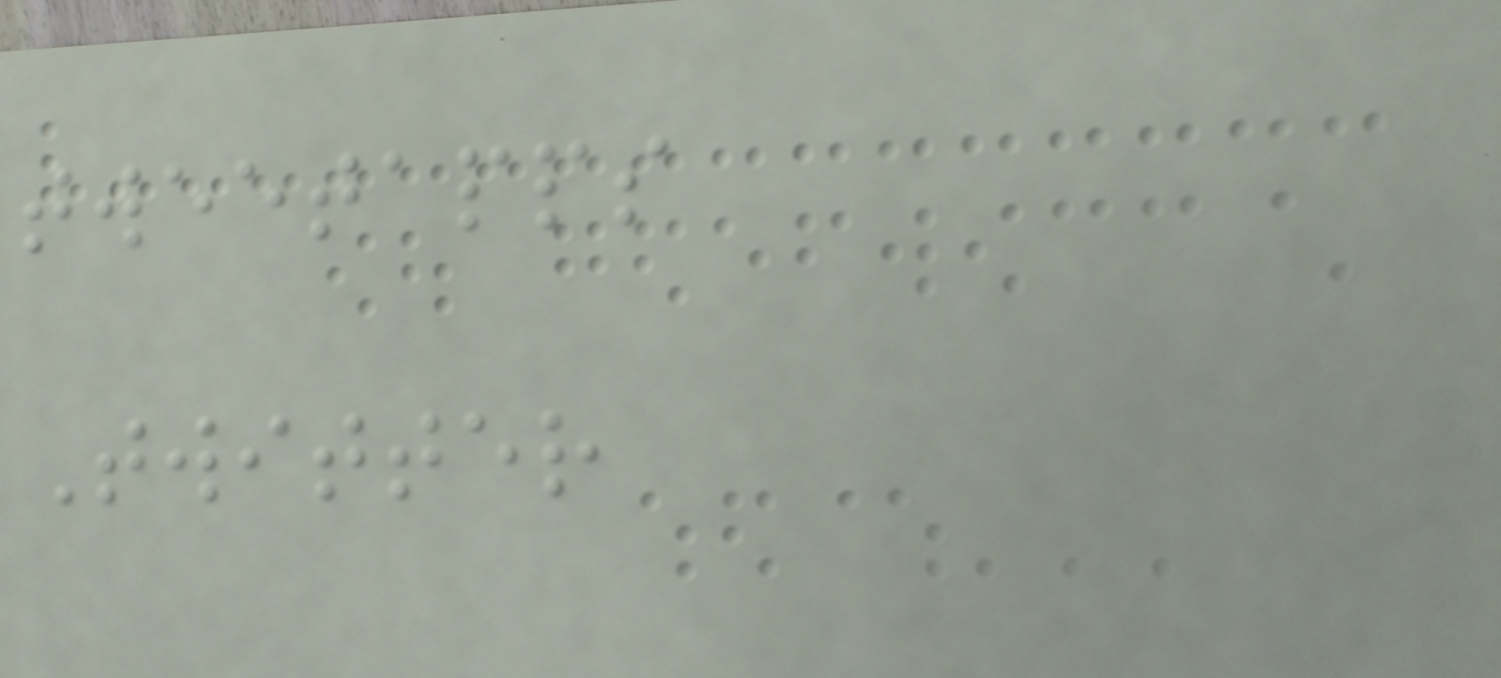tweetapps
Twitter
